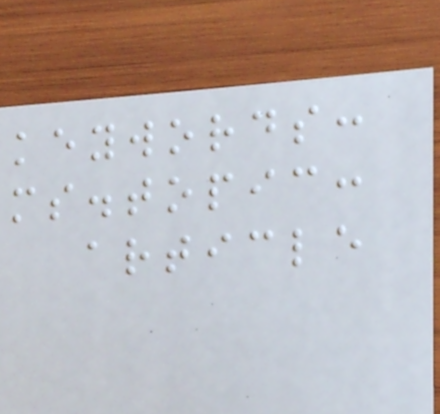keywords:
ms.topic:
article
